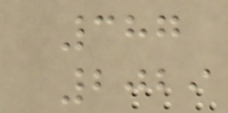387
2029
